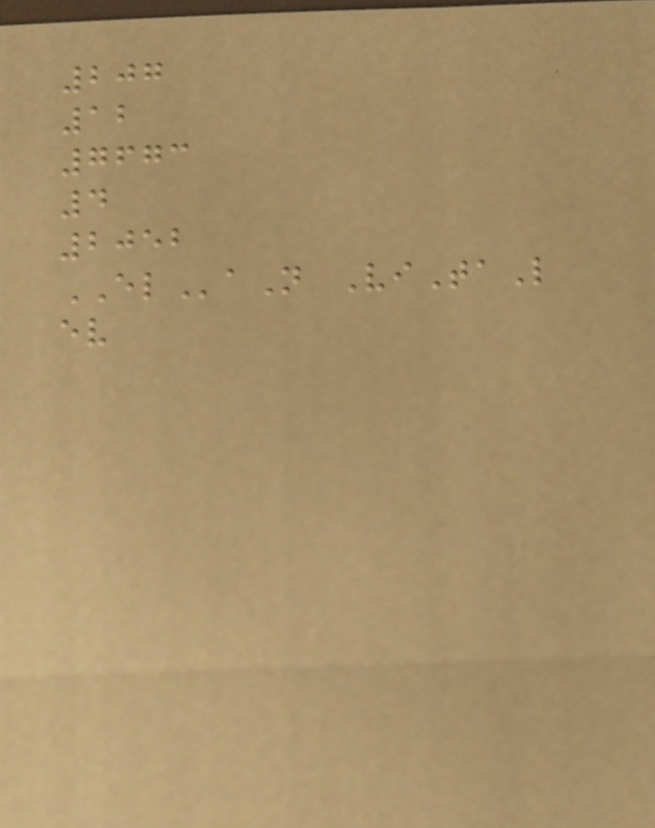207
12
7673
4
2052
ELaN ViTaL
ev
